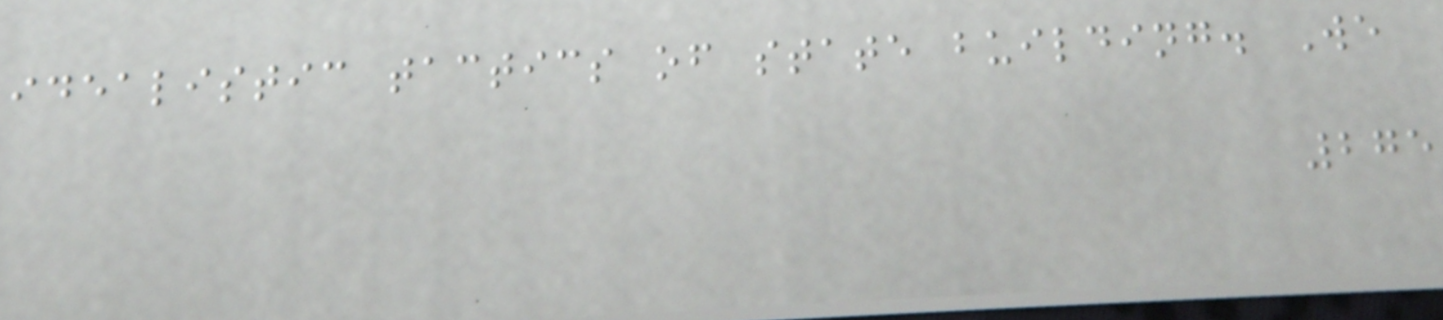idealistic tactics of state building. We
275
